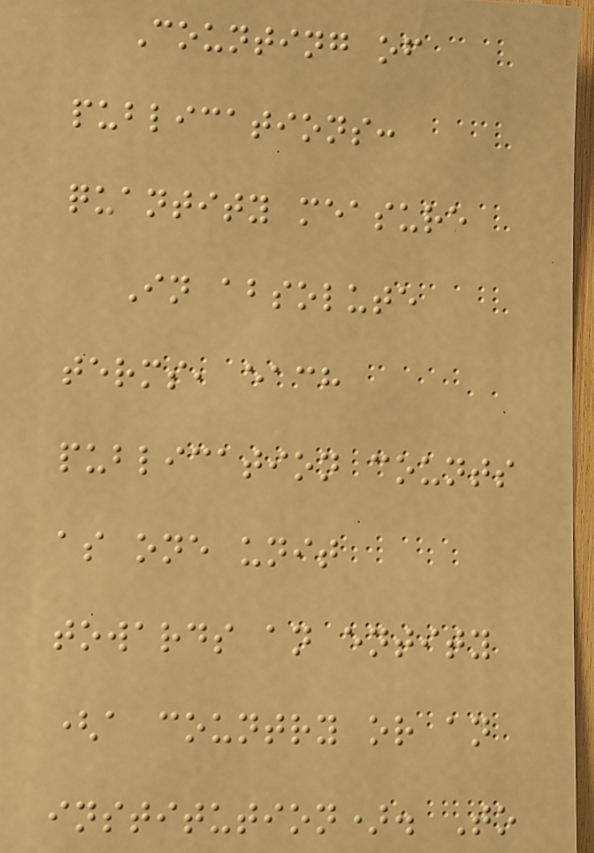Counting of
publications:
quantity measure
In absolute
terms, each
publication counts
as one unit
towards an entity
(a country or an
institution). To
